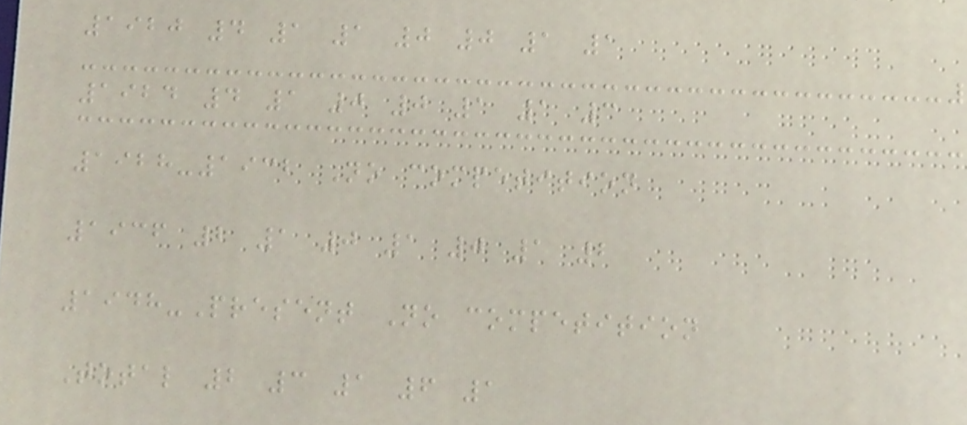1920 4 1 1 0 0 1 1
1924 4 1 0 0 1 1 3
1928-1932 No competition
1936 2 1 0 1 0 1 2
1948-Present No competition
Total 2 3 1 6 1
